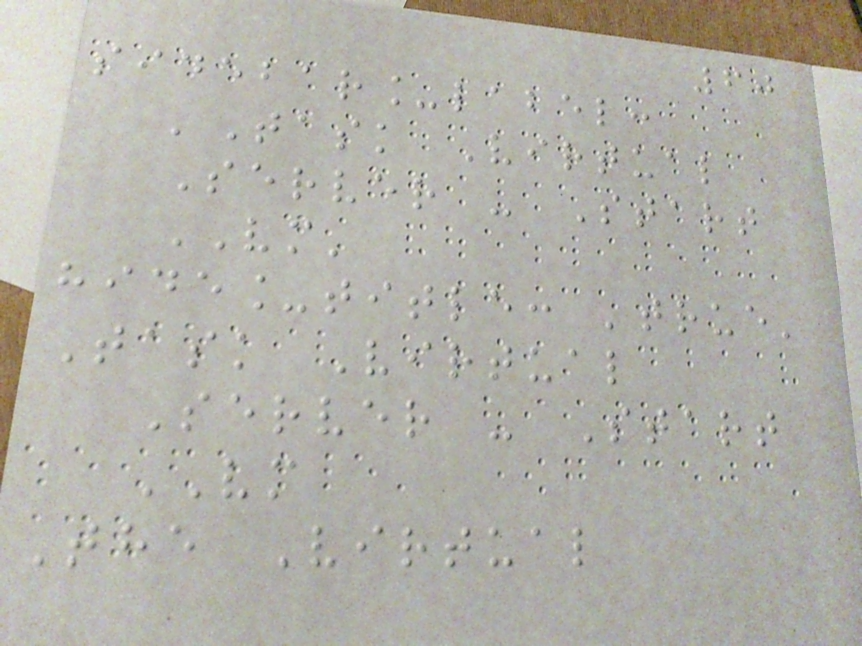60
sidebar_label:
'Task Virtual
Server - Start
VM'
hide_title: 'true'
Task Virtual
Server - Start
VM
The Virtual
